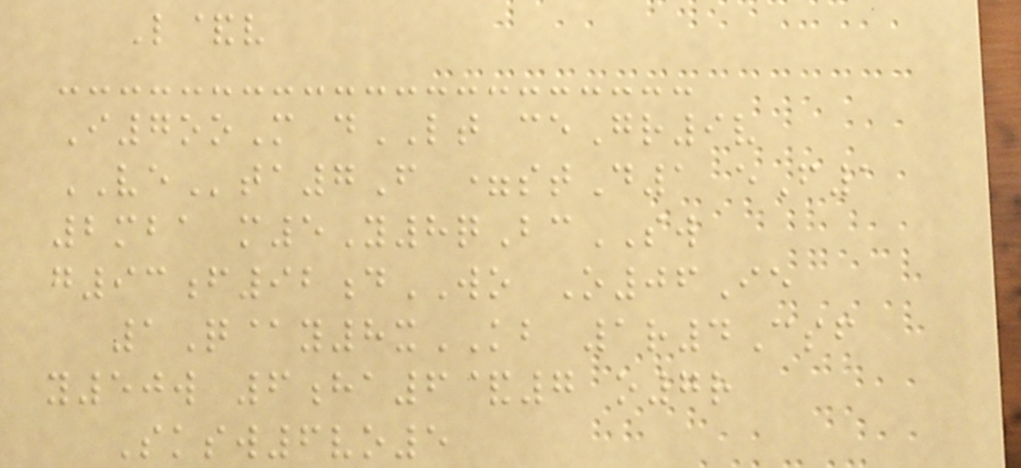L&v
I7ooM dLT ceGr9v
VEta7F =stD1 eF1
2mba m5Y8qBcSW
g93f92dWO O06Ie
1Q@y8xKB 1r4Csf
y50w 6ha6&7 o7r
Sksw6vo5
